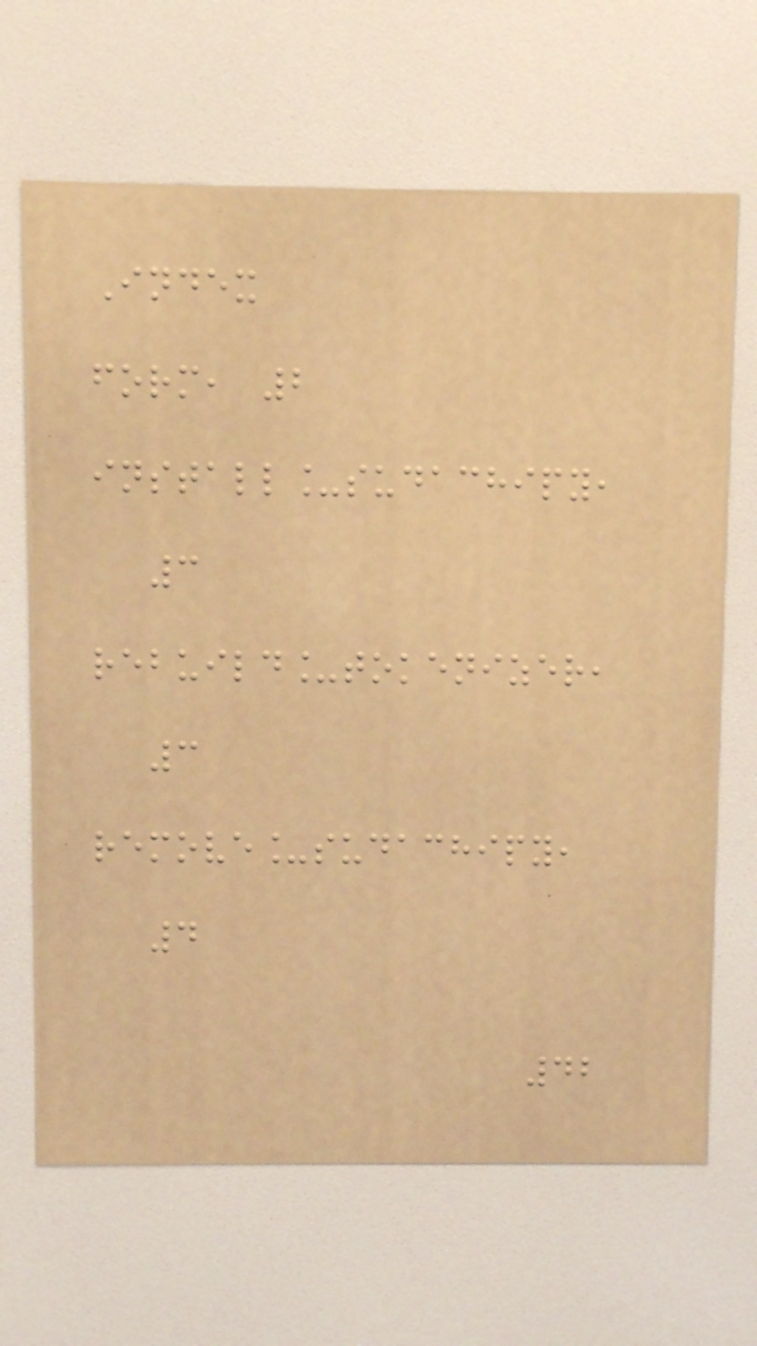Index
form, 2
install_sudachipy,
3
rebuild_tokenizer,
3
remove_sudachipy,
4
42
